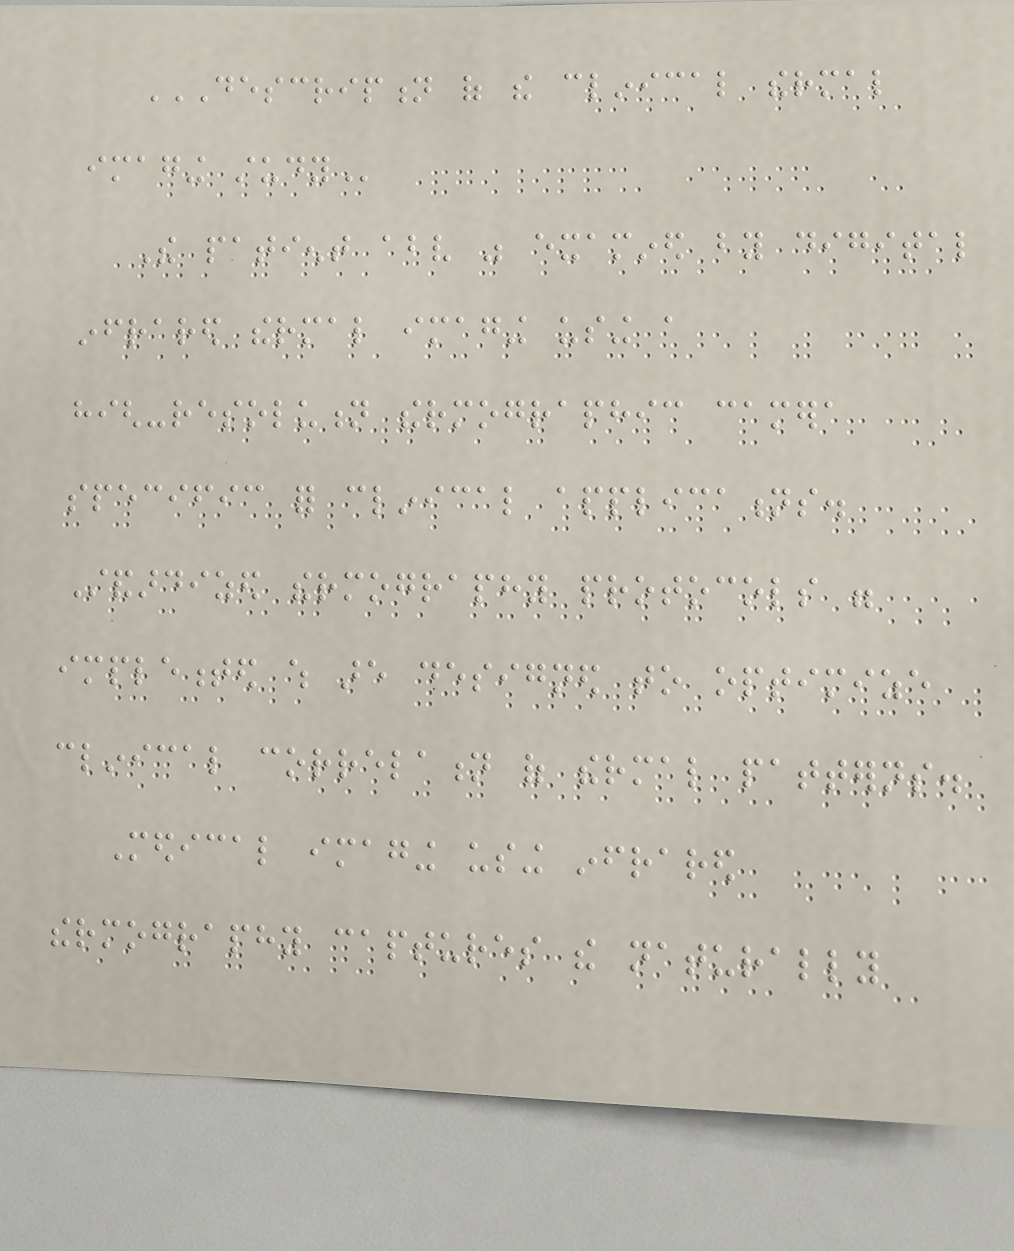DESCRIPTION OF THE CLINICAL THERMAL
IMAGING STUDY
The patient above was examined by digital
infrared thermal imaging using a
high-resolution thermographic camera
specific for clinical applications.
Standardized thermography protocols were
implemented which are designed to optimize
clinical correlation of thermal patterns.
Medical imaging using infrared
thermography captures the naturally
